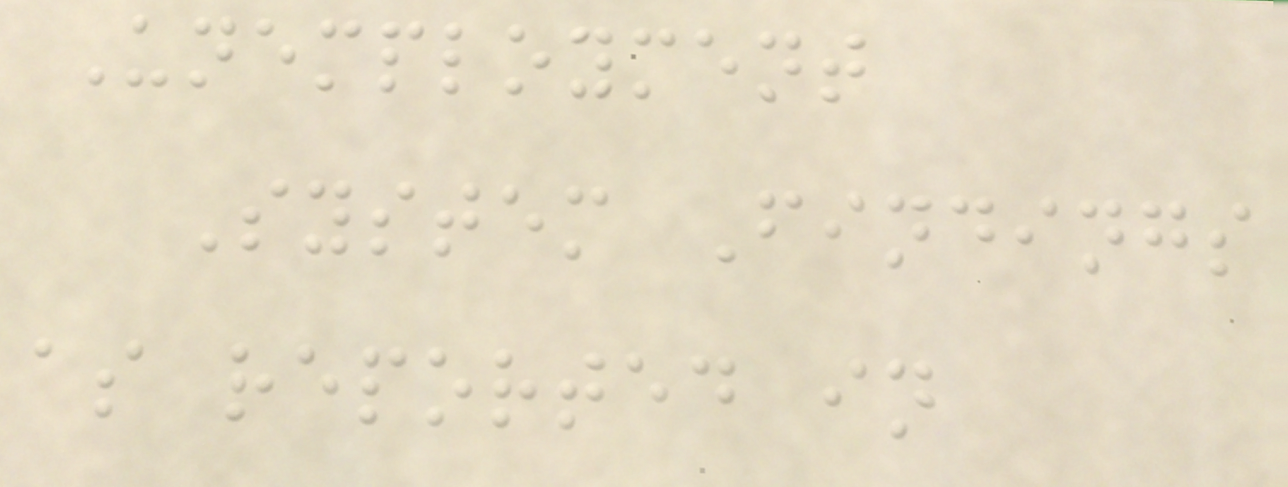Unemployment
System Findings
as reported in
